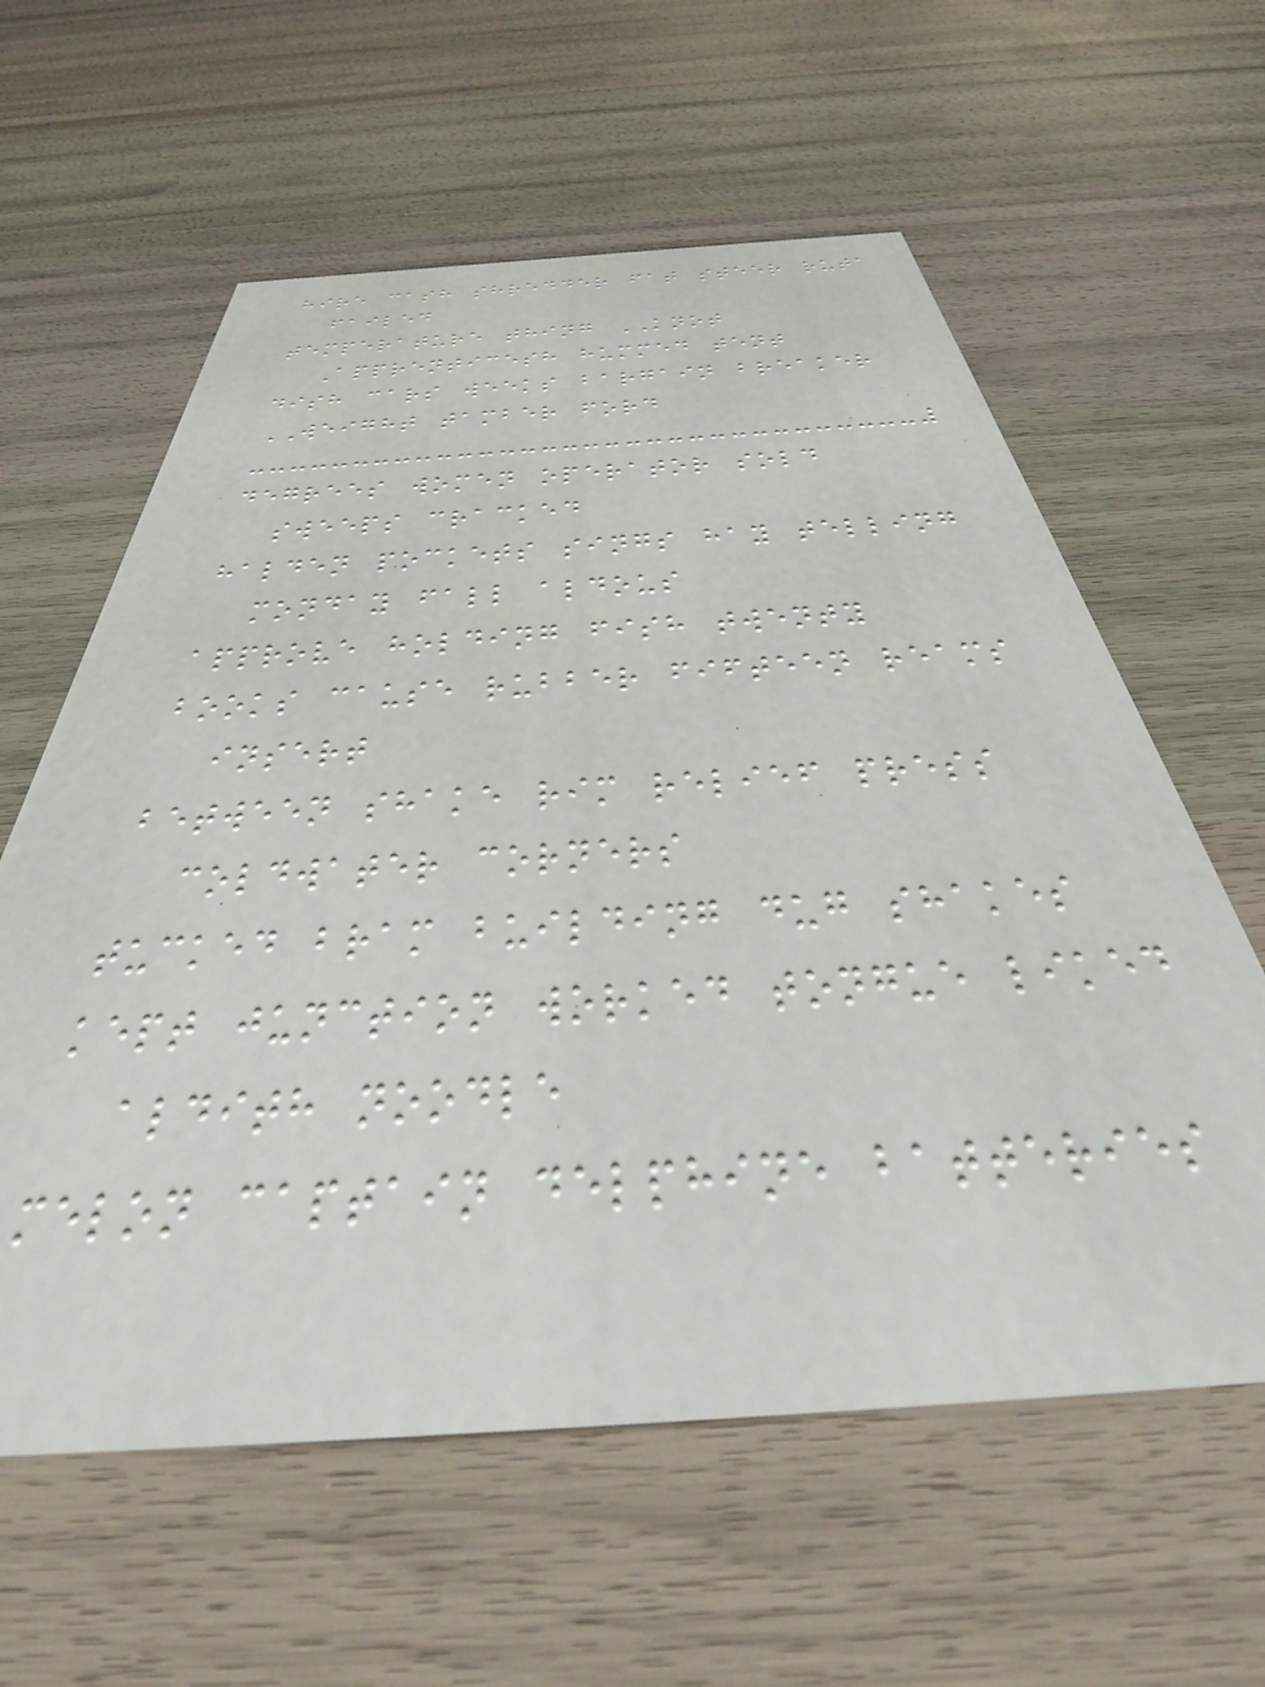hire cash shredder fat steer ruta
failed
temperature thing KNOT
Apprenticesh hummed tent
dish cars weeks bargain breaker
WEIGHT tamber ford
degrees women operator sold
sweeps cracked
halden pockets sings hay telling
monday fall aldous
approve holding fish twenty
books cause rubber fifteen reams
insert
between shake rim relief press
coldwater corners
tucked bram building dug shakes
kept junction worked tongue liked
aldith noodle
melon captain delphine batteries
